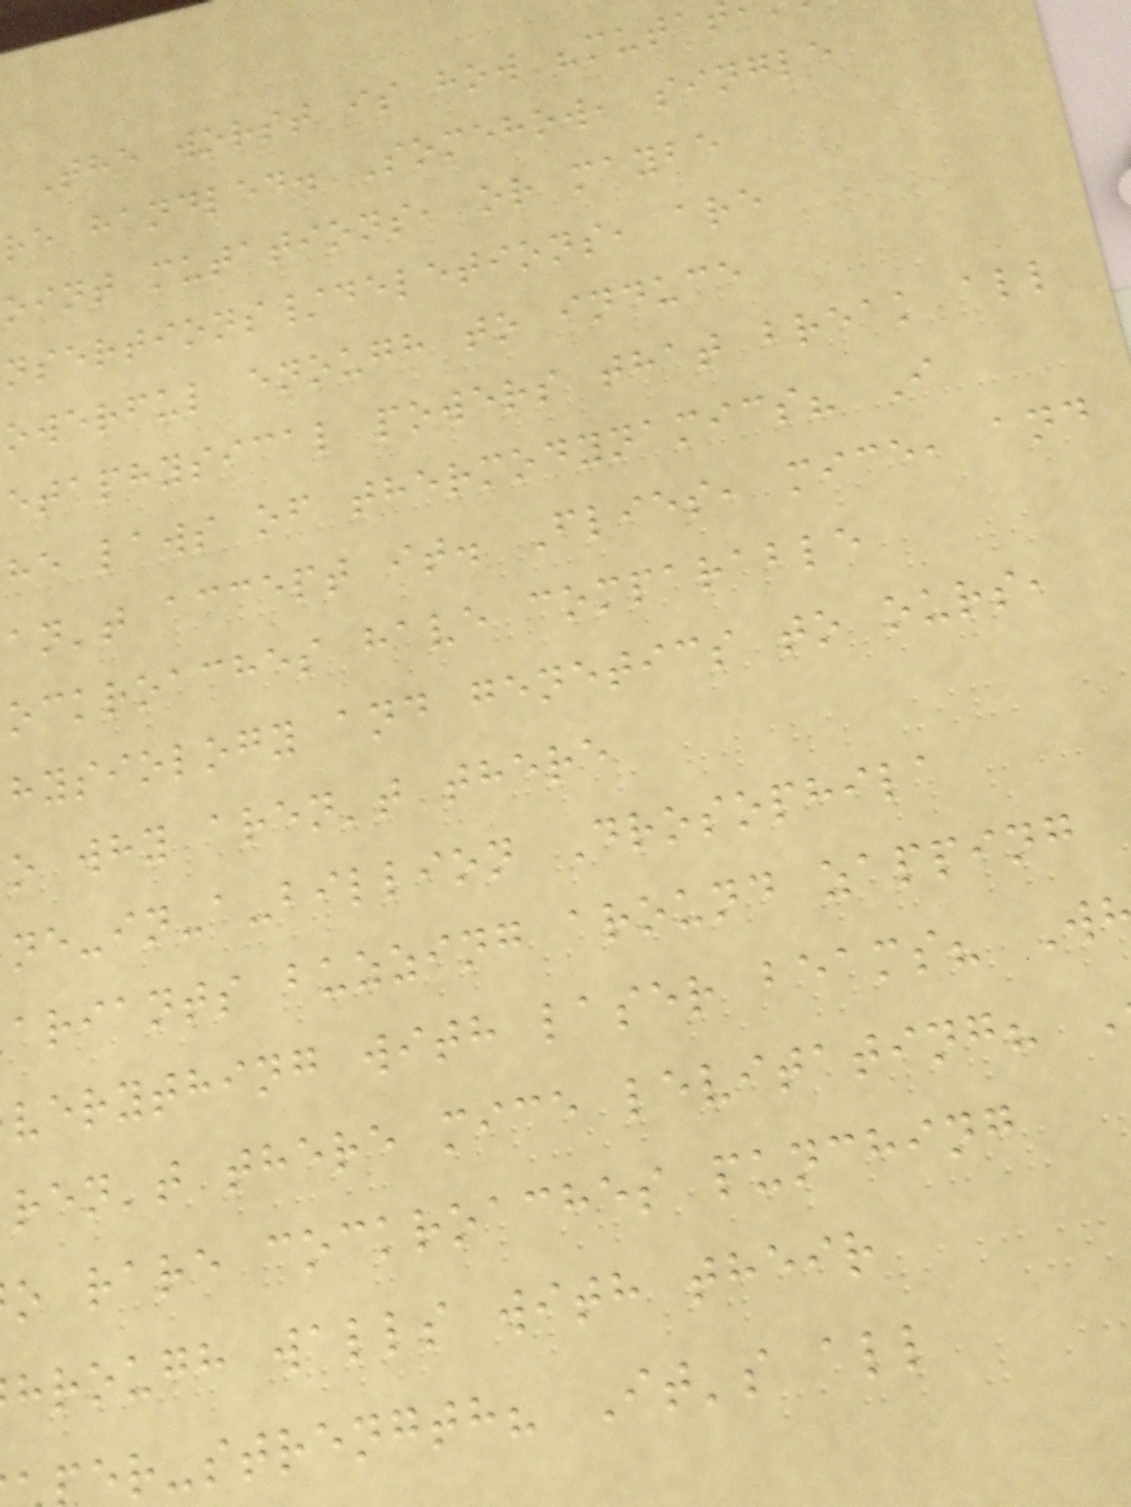The worst is how "mutat
re handled. Somehow, single
oint mutations, or maybe
nsertions/deletions, are
owerful enough to induce
etaphysical powers that break all
he laws of thermodynamics? I
an't accept it. Flies, mice, and
ockroaches have comparable
hysiology and genetics to ours,
o why aren't there
ne-in-a-billion Drosophila
ariants buzzing around zapping
verything with laser beams? W
ren't there mice levitating?
o rare cockroaches punching
hrough walls with their
er-strength? It's all
